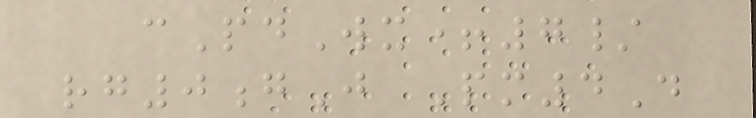cPdWx+7/
rg0gJ Pm4D
